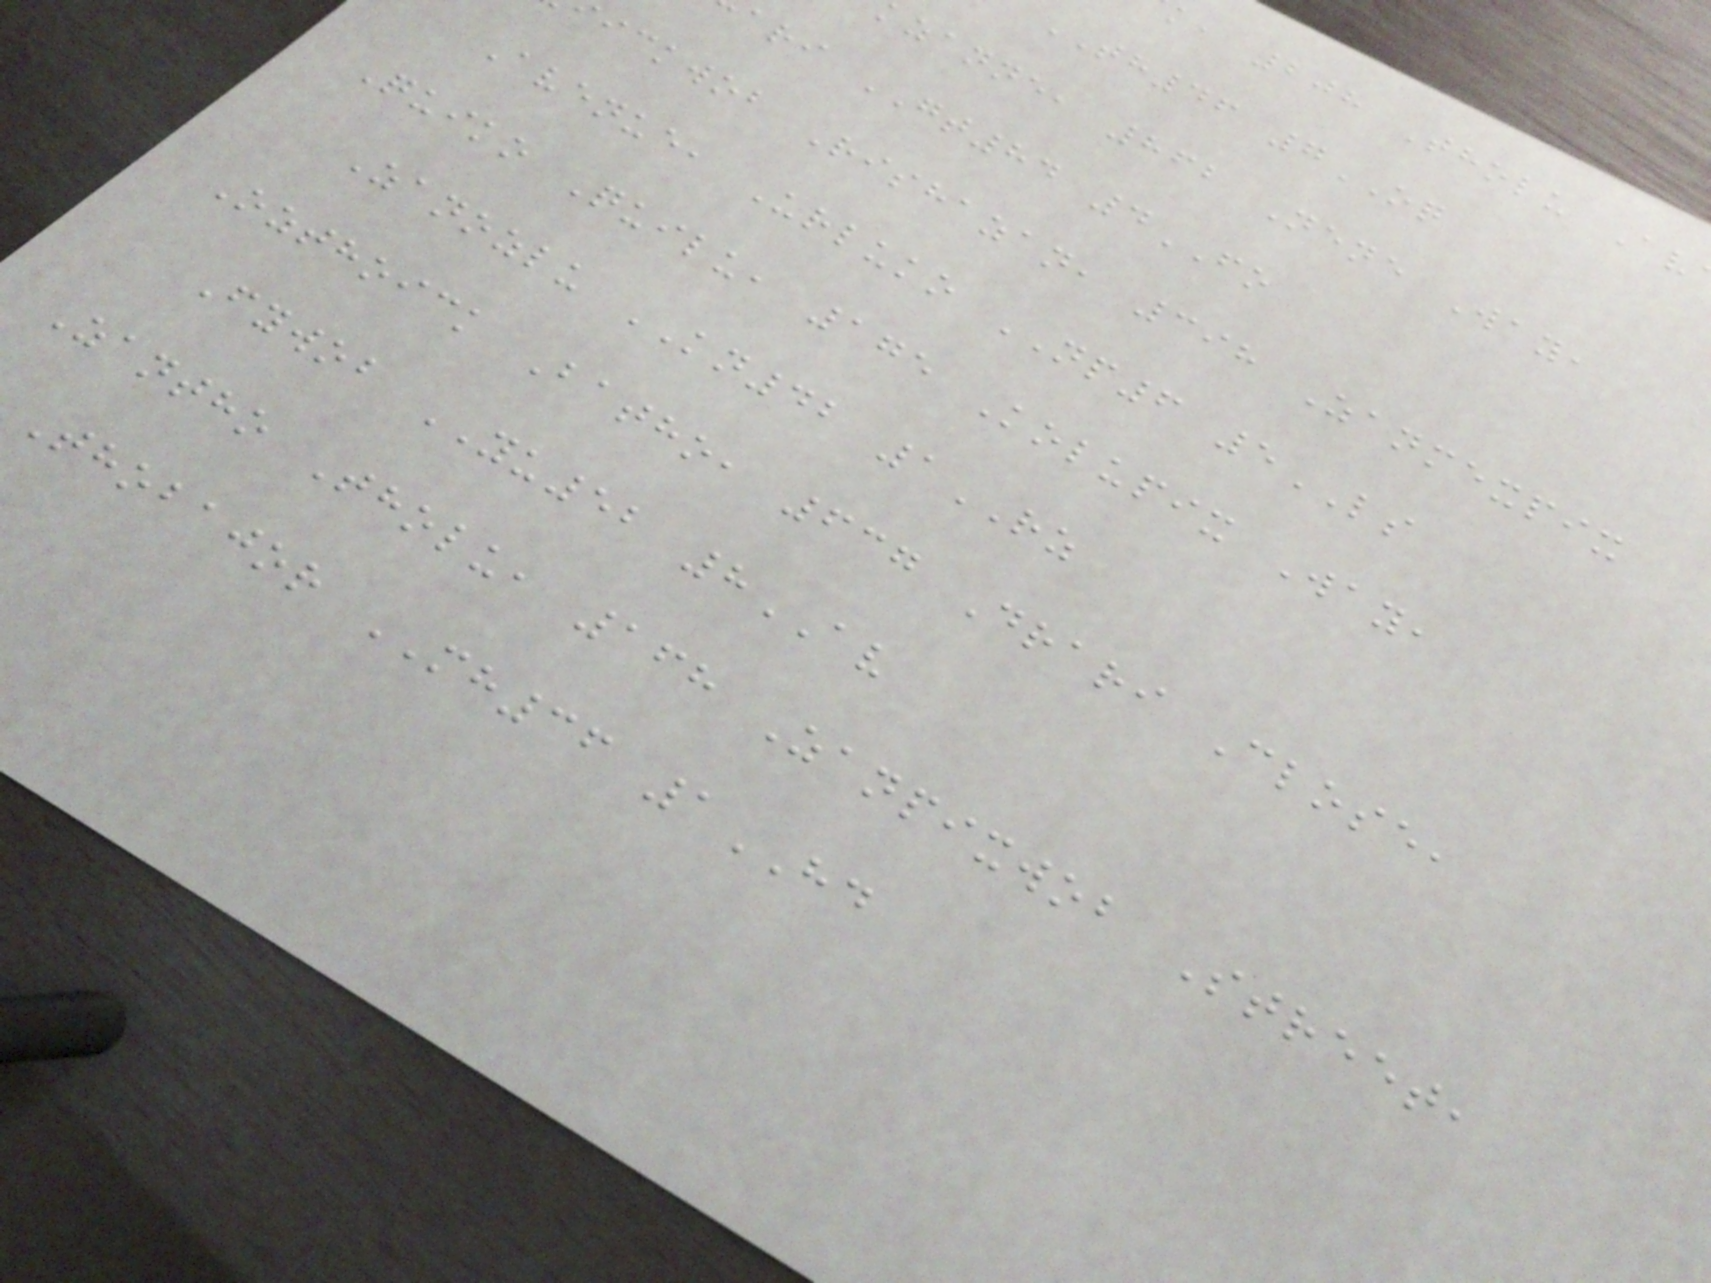k, 208 Tholu Av
TH46 7OQ
kzanne, 862 Nene Way,
ari GT84 4FO
ickwob Rishazan, 398 Zanmexpix
Avenue, Urluko NP6 5LS
Quiko Quilu, 175 Kolupix Way,
Zanozlu KN42 1RZ
Ozthoick Batho, 637 Drari Close,
Fywob YU52 8AV
Zantho Tholu, 168 Zanpixwob Street,
Thobajor MH36 1HD
